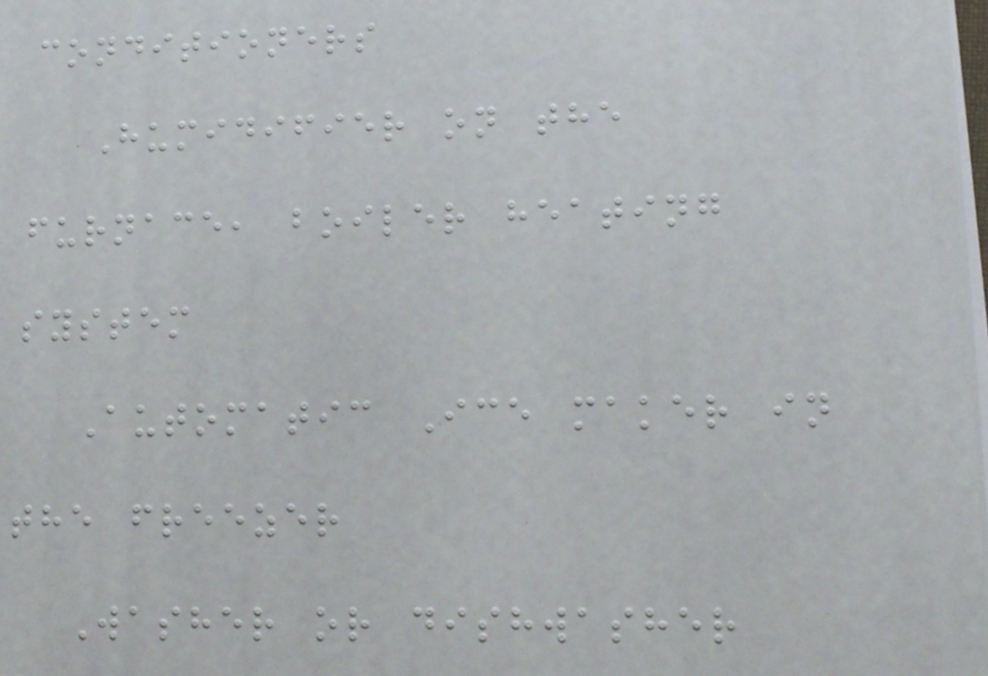conditioners
Humidifier on the
furnace, boiler heating
system
Automatic Ice maker in
the freezer
Washer or dishwasher
